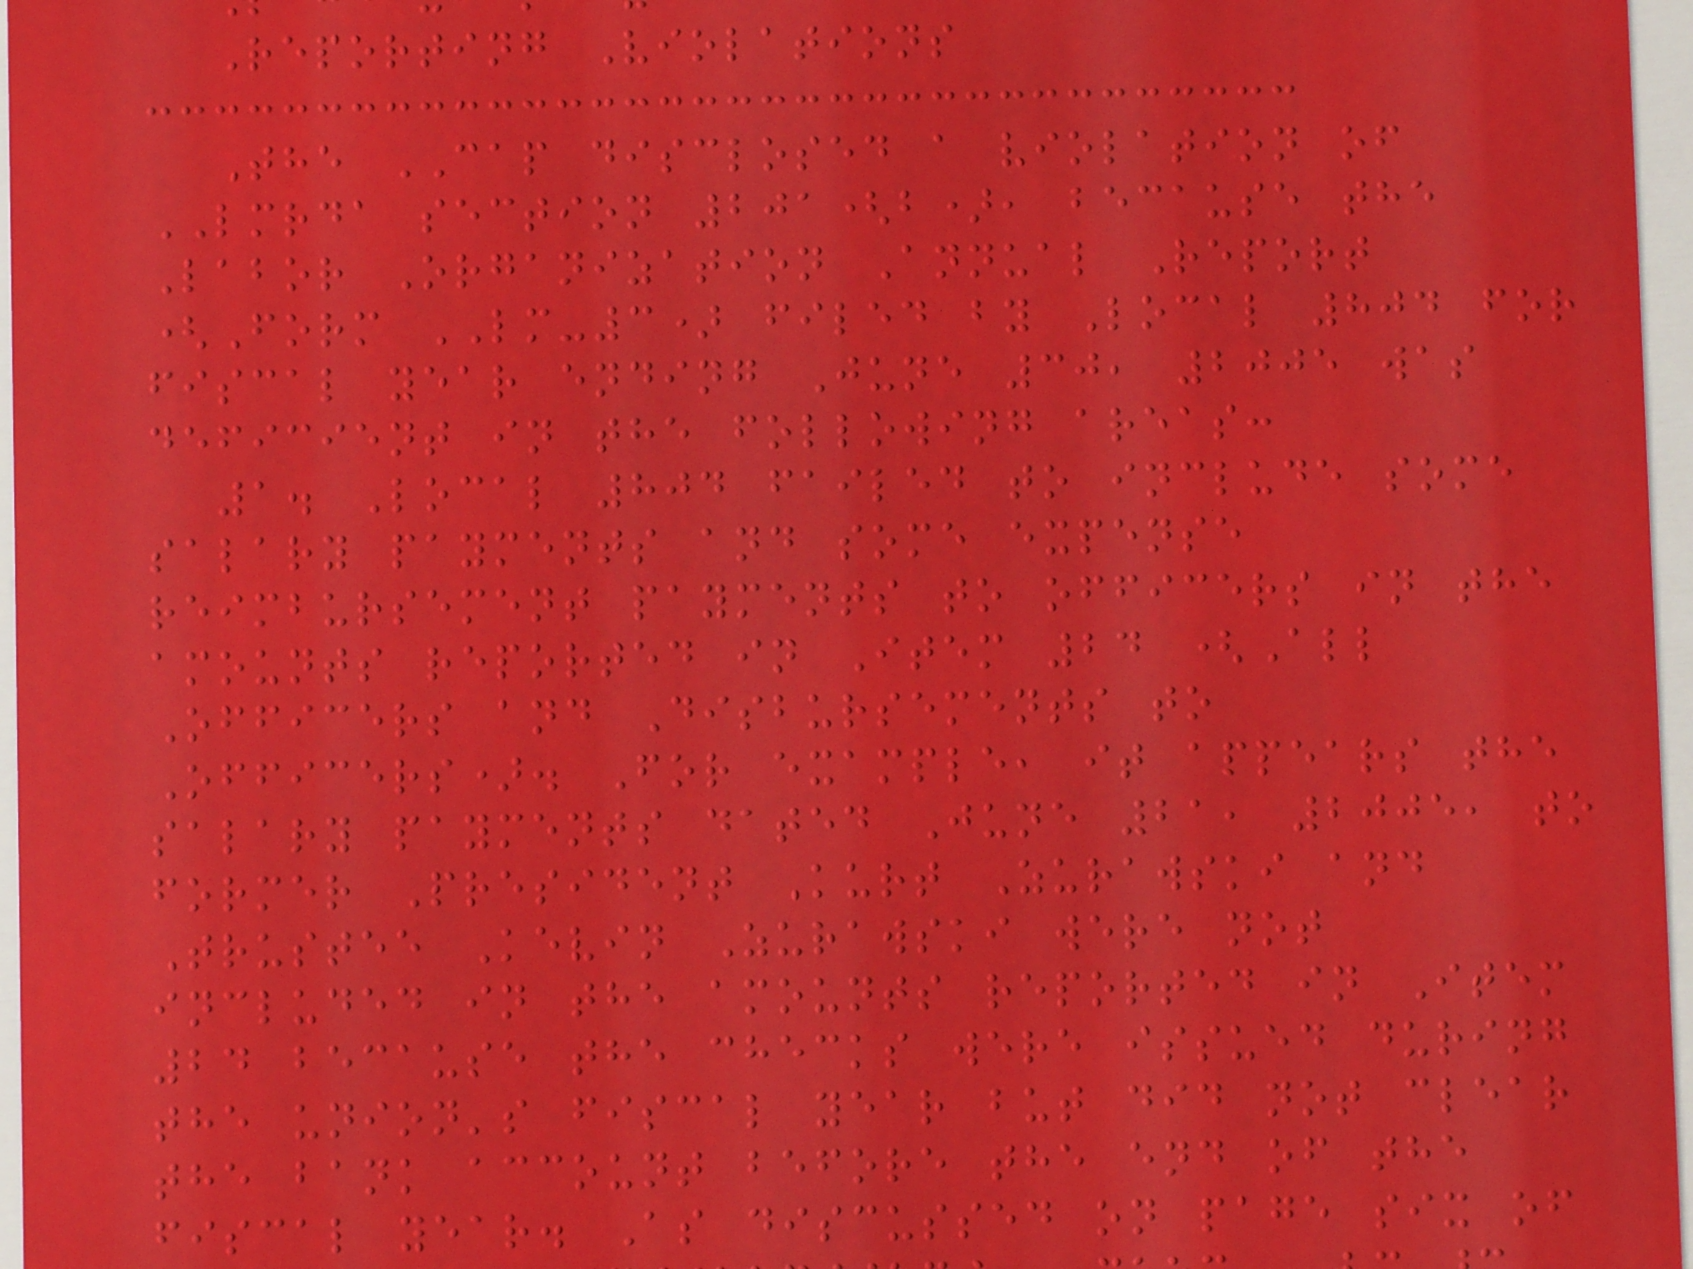Reporting Violations
The CAP disclosed a violation of
LMRDA section 201(b), because the
Labor Organization Annual Report
(Form LM-3) filed by Local 804 for
fiscal year ending June 30, 2005 was
deficient in the following areas:
1. Local 804 failed to include some
salary payments and some expense
reimbursement payments to officers in the
amounts reported in Item 24 (All
Officers and Disbursements to
Officers). For example, it appears the
salary payments dated June 21, 2005, to
former President Kurt Zurawski and
Trustee Kevin Zurawski were not
included in the amounts reported in Item
24 because the checks were issued during
the union's fiscal year but did not clear
the bank account before the end of the
fiscal year. As discussed on page six of
